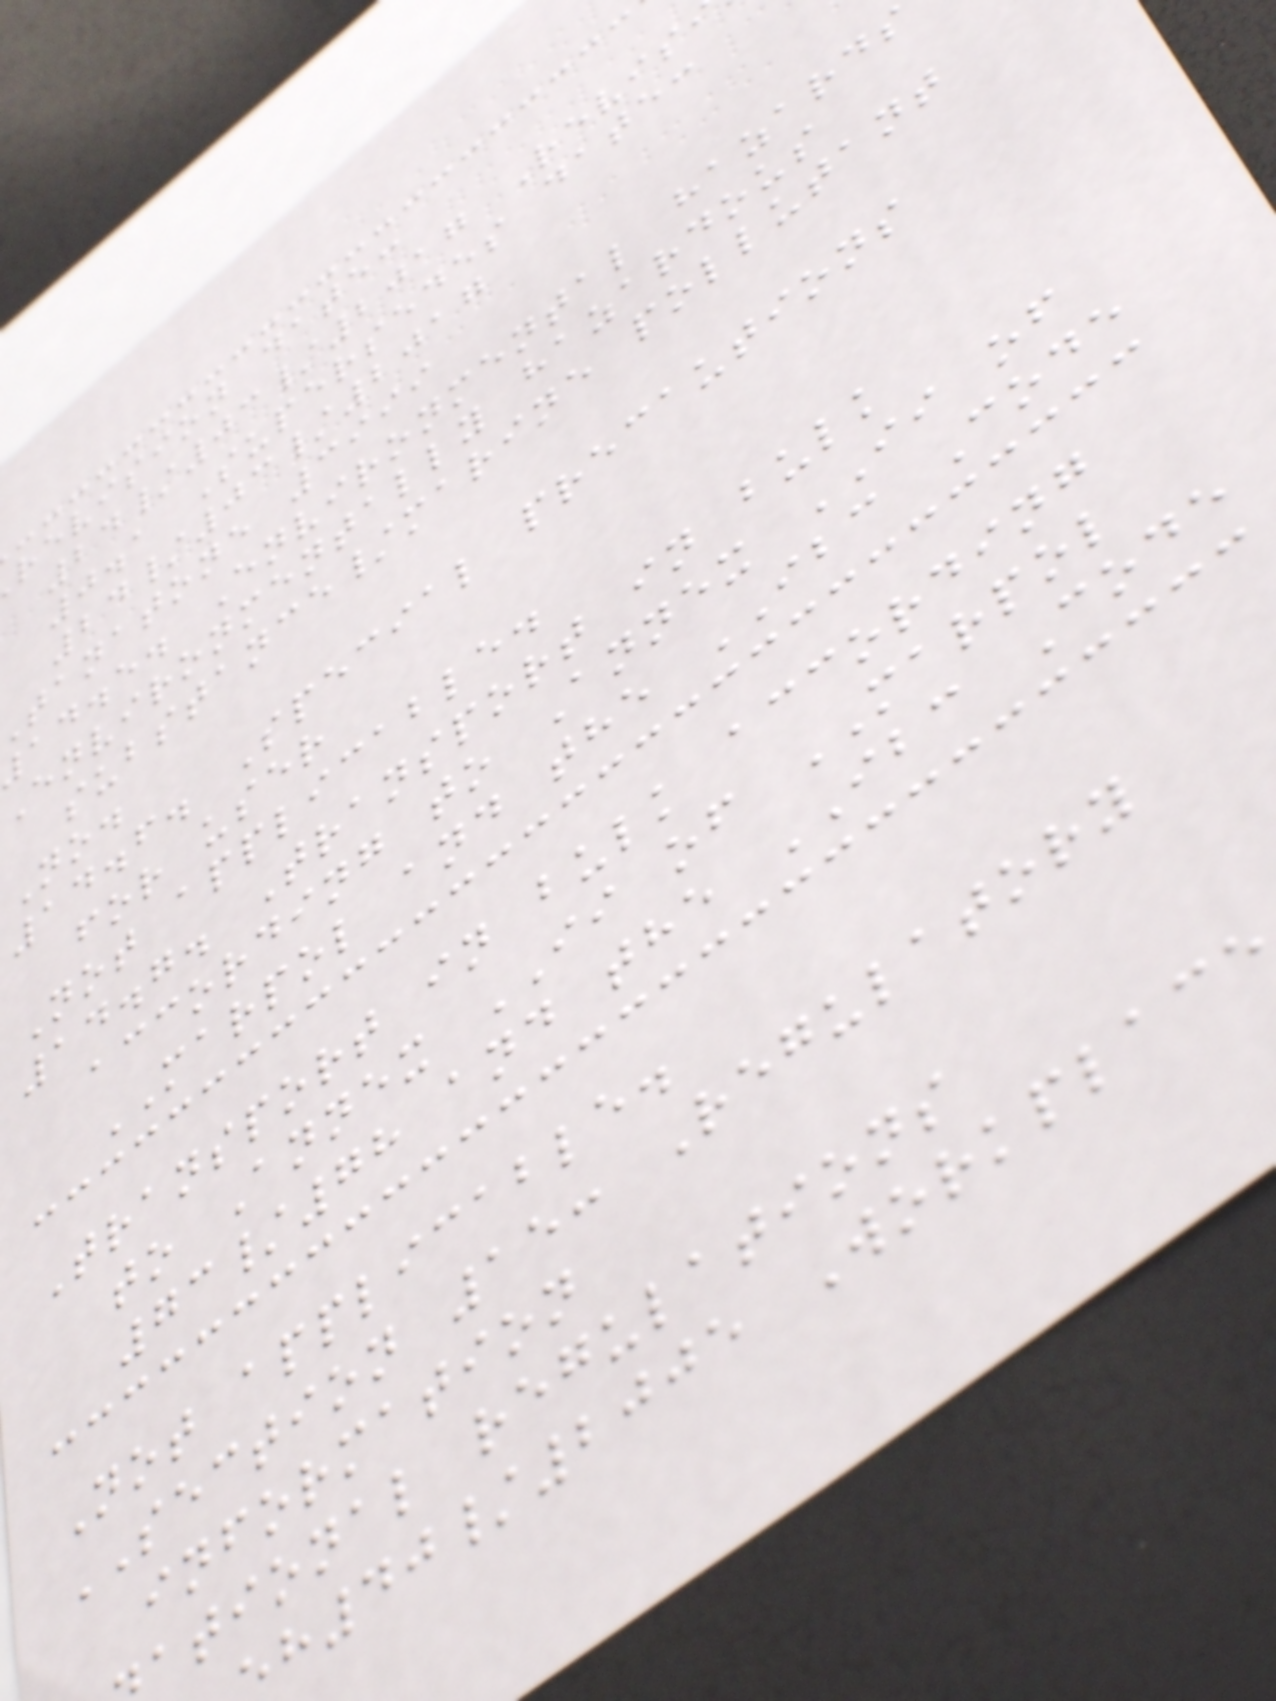revision date:
24/03/2017 Revis
0.1 Supersedes date:
24/03/2017
tanatone 3999
ad.e. Environmental hazards
Environmentally hazardous
substance/marine pollutant
No.
14.6. Special precautions
for user
Not applicable.
14.7. Transport in bulk
according to Annex II of
MARPOL and the IBC Code
Transport in bulk according
to Annex II of MARPOL
73/78 and the IBC Code
Not applicable.
SECTION 15: Regulatory
information
ational regulations
h40/2005 Workplace
